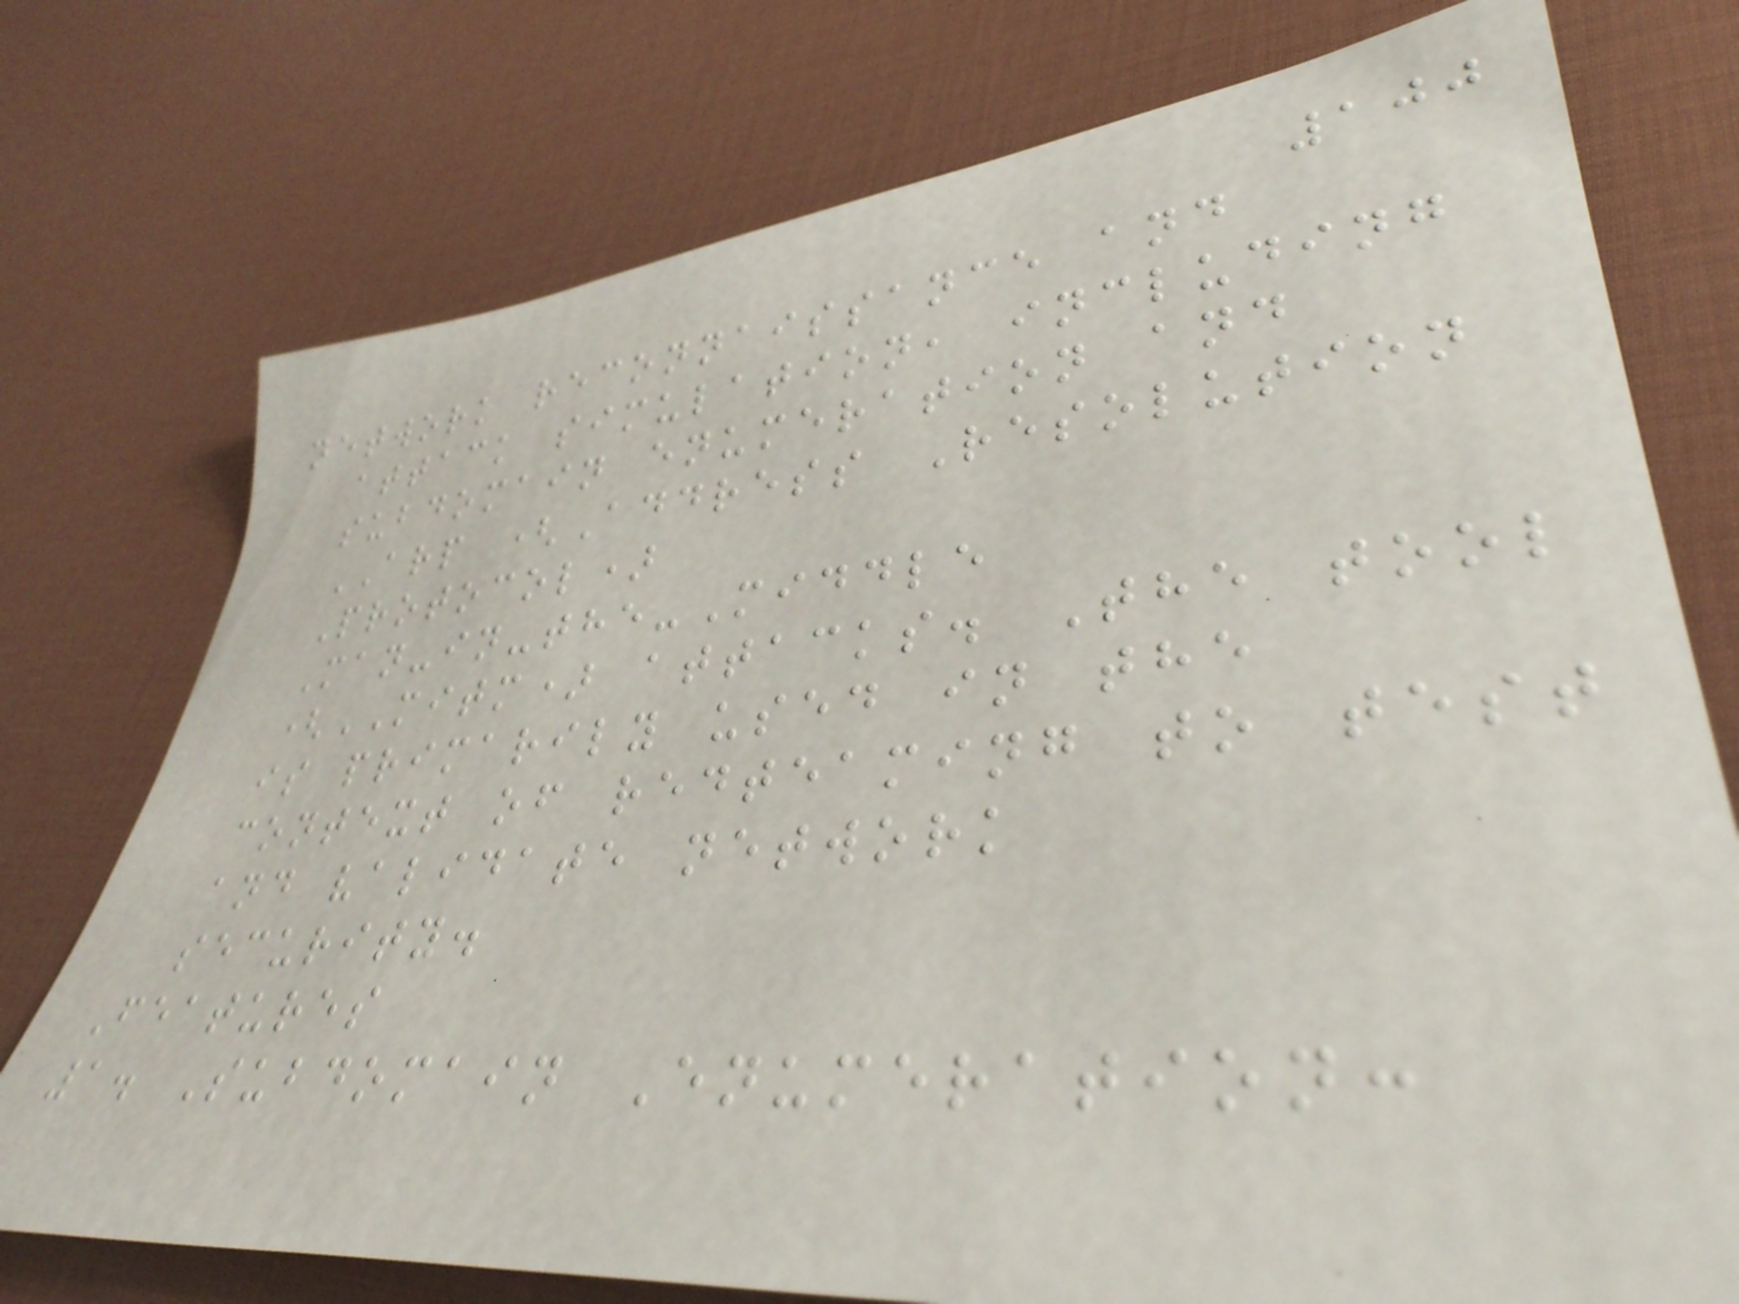100
network reconnaissance and
attack simulation, including
subdomain enumeration and
ARP (Address Resolution
Protocol)
Man-in-the-Middle
(MITM) attacks. The tool
is primarily used in the
context of redteaming to test
and validate network
security.
Features
1. Subdomain Enumeration:
